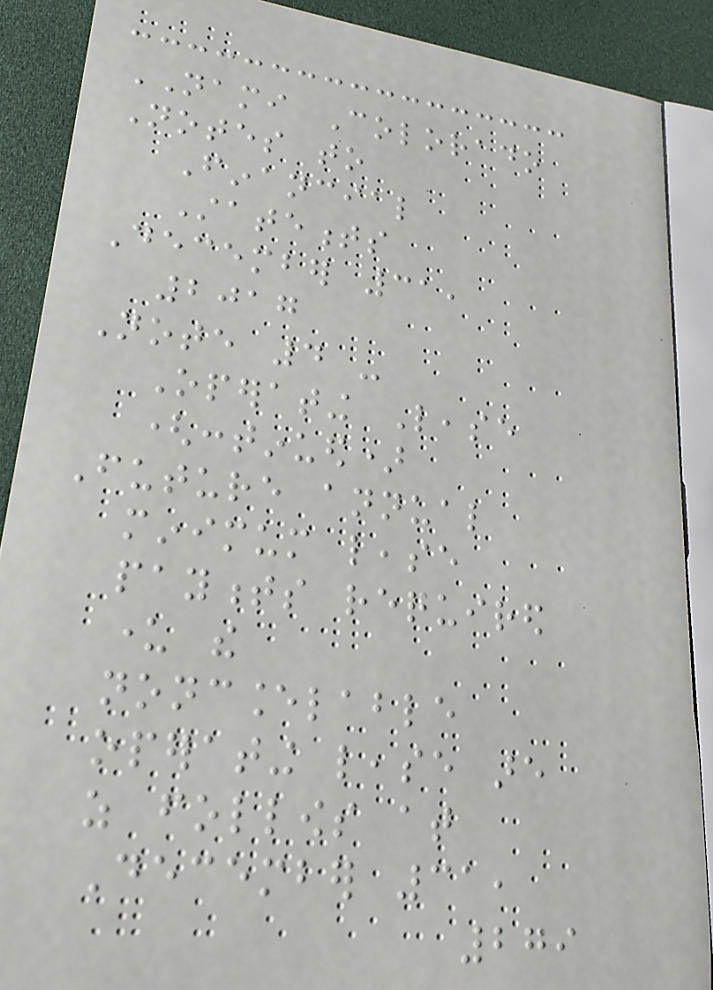NAMI Colorado
Notes to
Financial
Statements
December 31,
2017
Note 4 -
Operating Lease
(continued)
Future annual
minimum lease
payments required
under the
noncancelable
operating lease are
as follows at
December 31,
279
